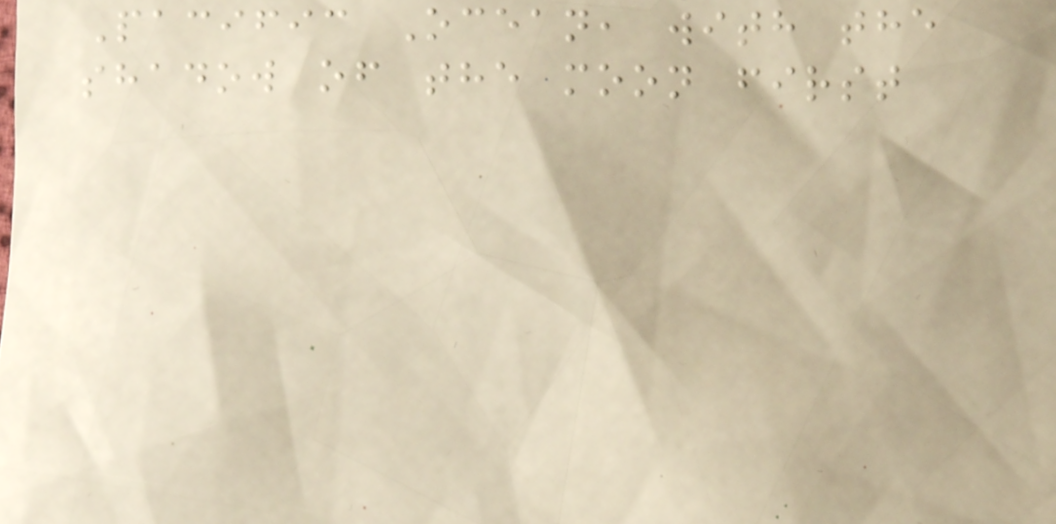Pacific Ocean, with the
shadow of the moon first
